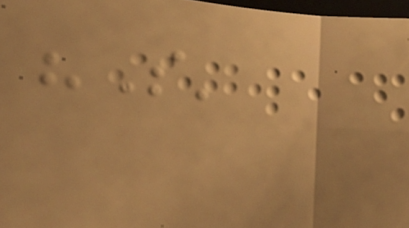"S'
